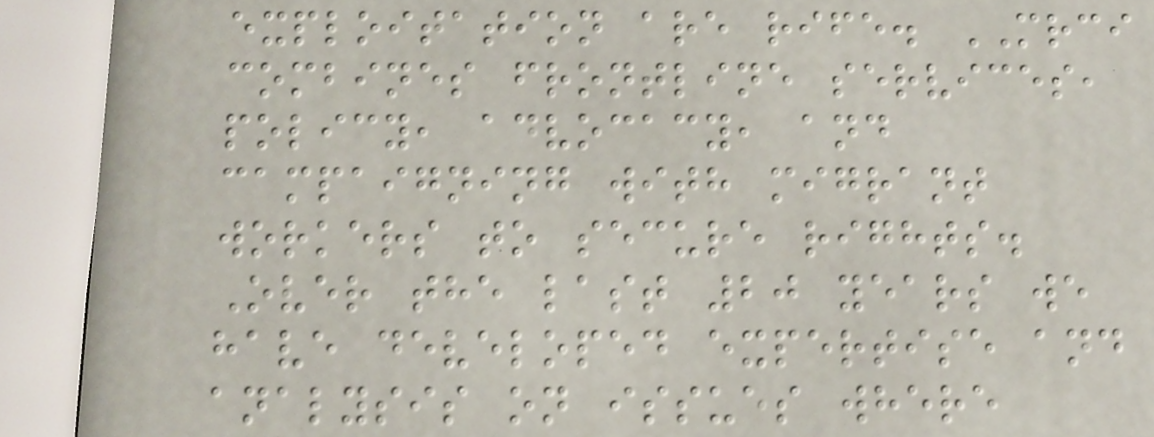exploitation are rife. MRCI
combines frontline services,
policy, advocacy, and
campaigning with migrant
workers to secure rights.
Over the last 20 years we
have developed expertise and
analysis on issues where
